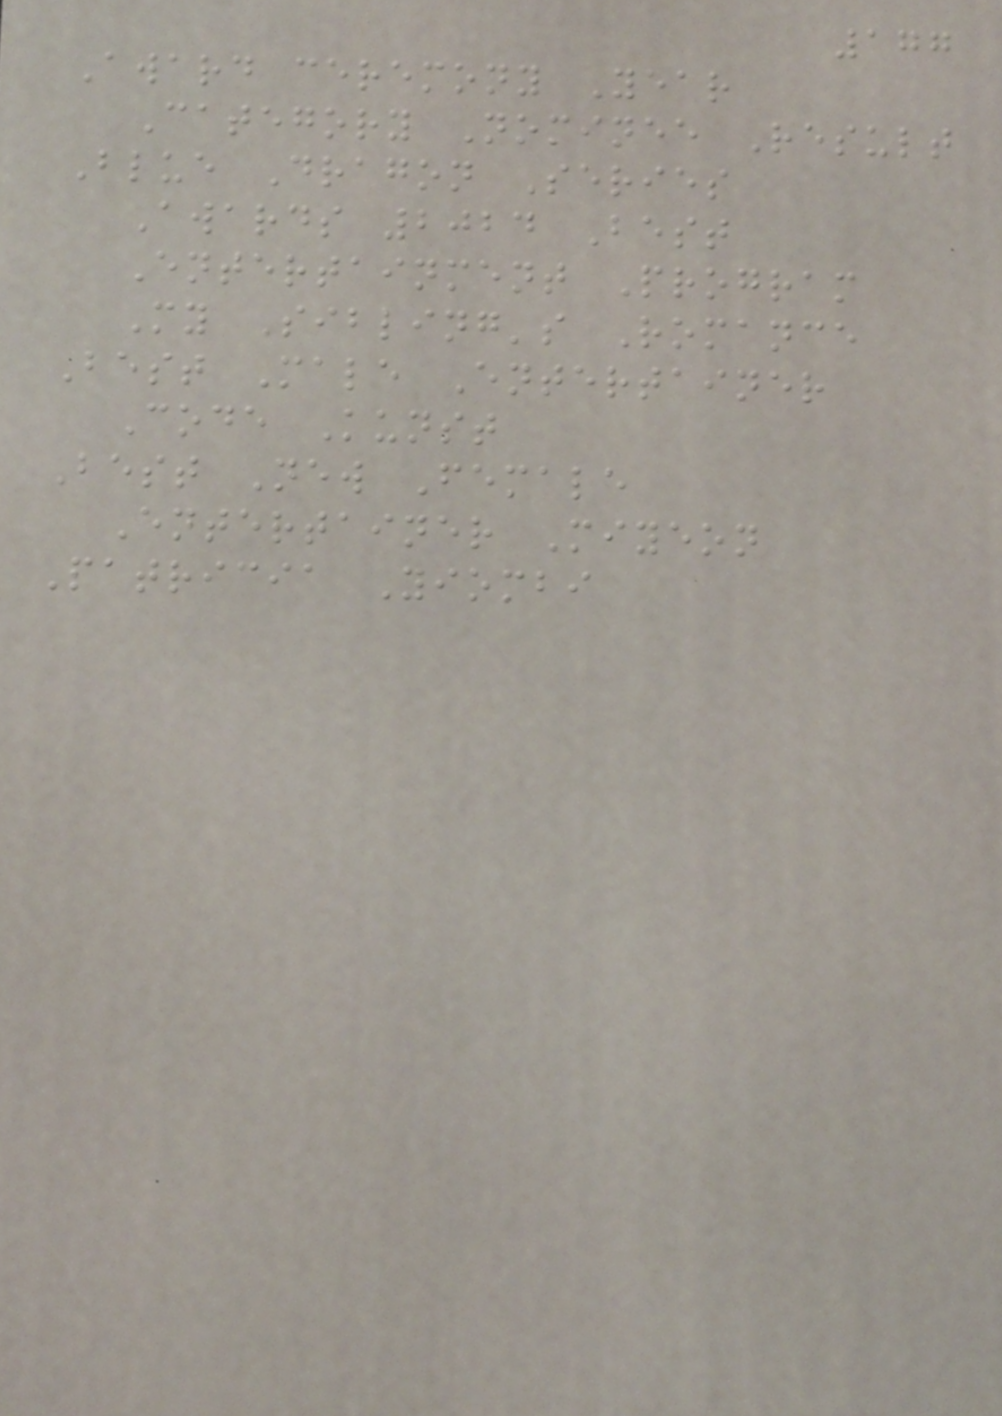177
Award ceremony Year
Category Nominee Result
Blue Dragon Series
Awards 2024 Best
Entertainment Program
My Sibling's Romance
Best Male Entertainer
Code Kunst
Best New Female
Entertainer Miyeon
Patricia Yiombi
